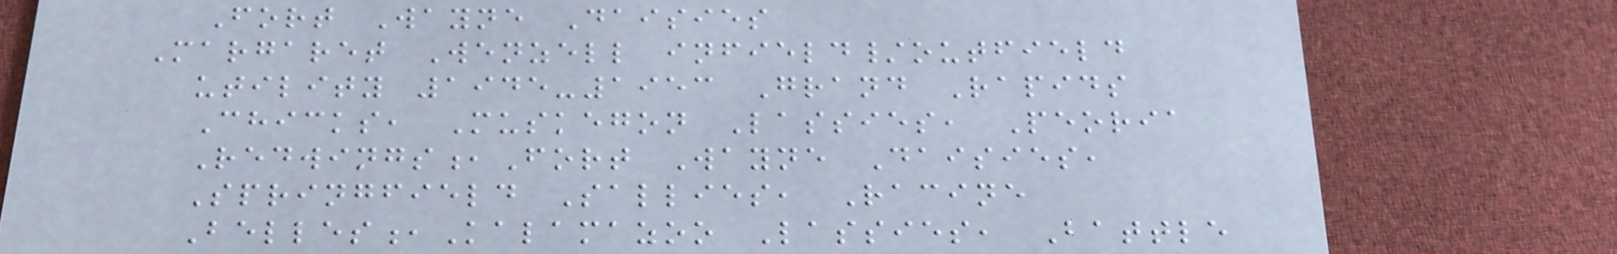Fort Wayne Daisies
Margaret Wenzell infield/outfield
utility 1945-1953 Grand Rapids
Chicks, Muskegon Lassies, Peoria
Redwings,Fort Wayne Daisies,
Springfield Sallies, Racine
Belles,Kalamazoo Lassies, Battle
